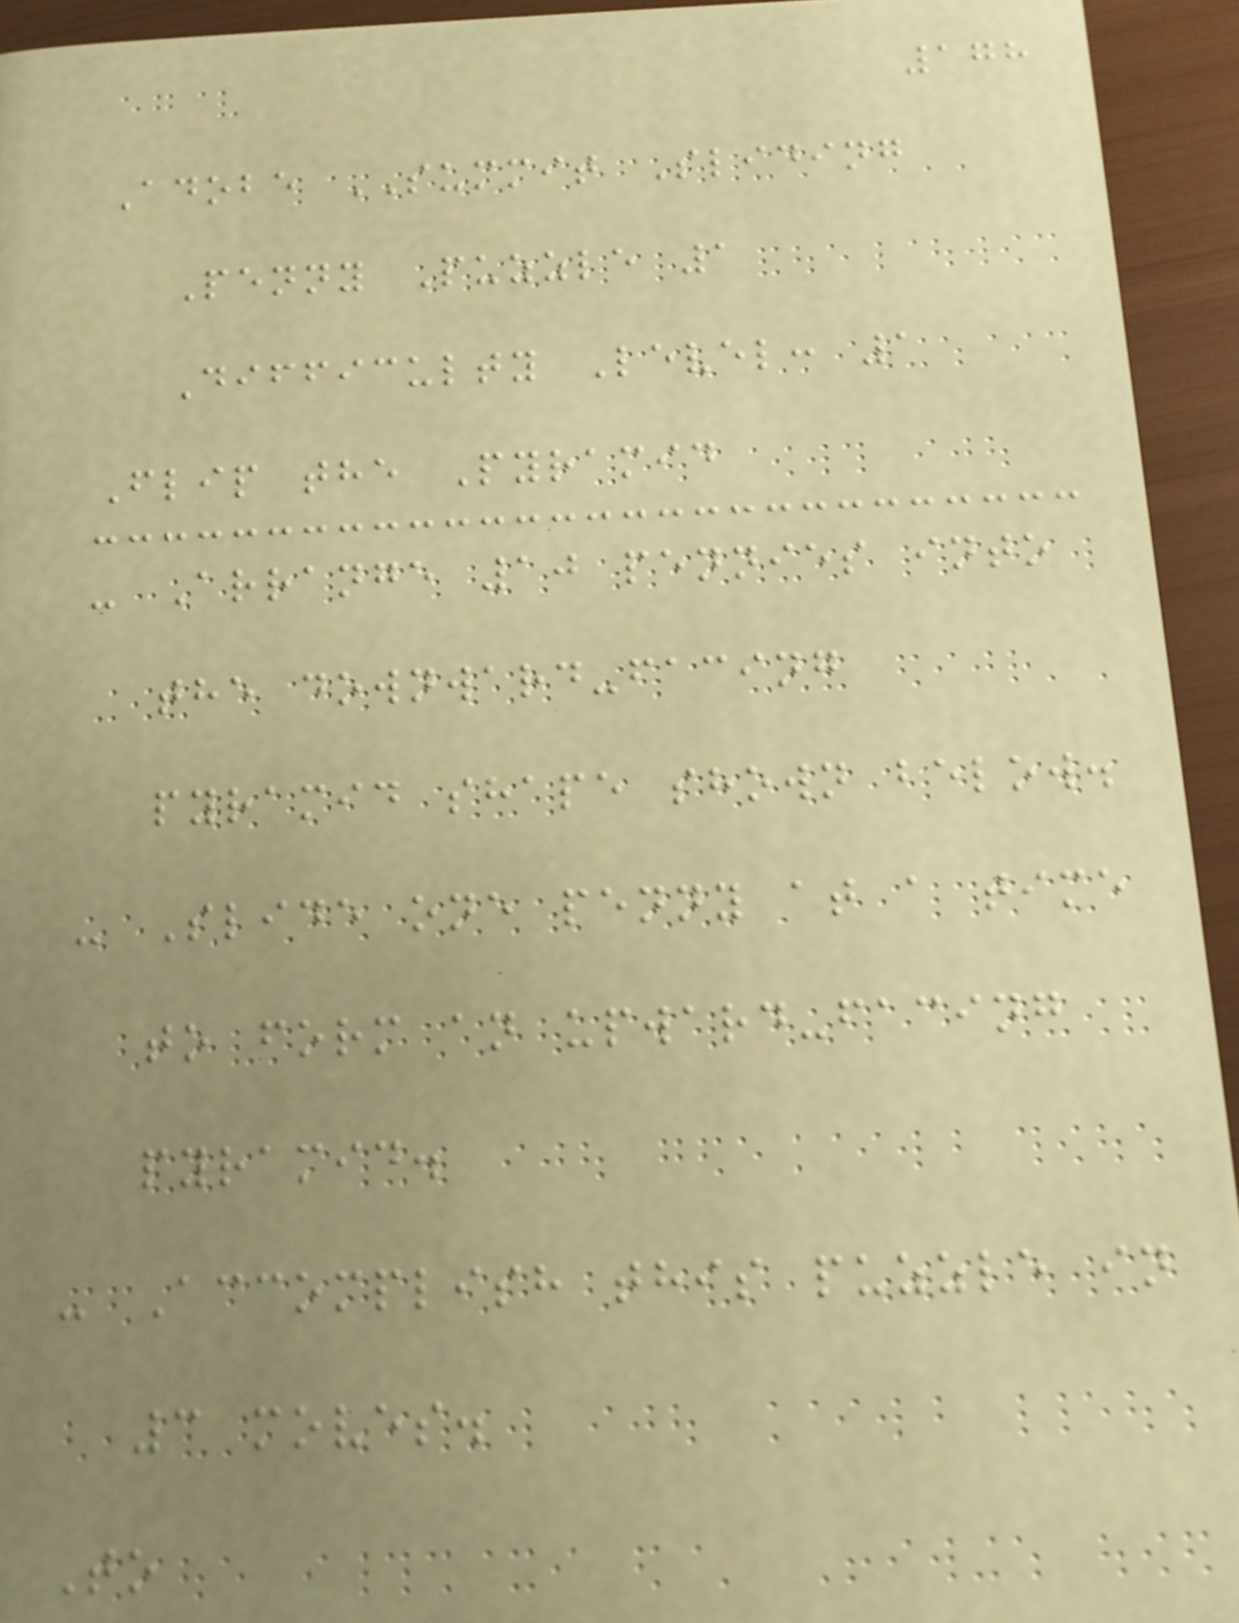178
Adobe SUMMIT Sliding
Penny Puzzle 1
Difficulty Level: 1
Flip the Pyramid
- Arrange 10 pennies into
the downward-facing
pyramid shape shown below.
- Slide one penny at a time
to form an upward-facing
pyramid.
- Accomplish this puzzle in
3 moves.
To
